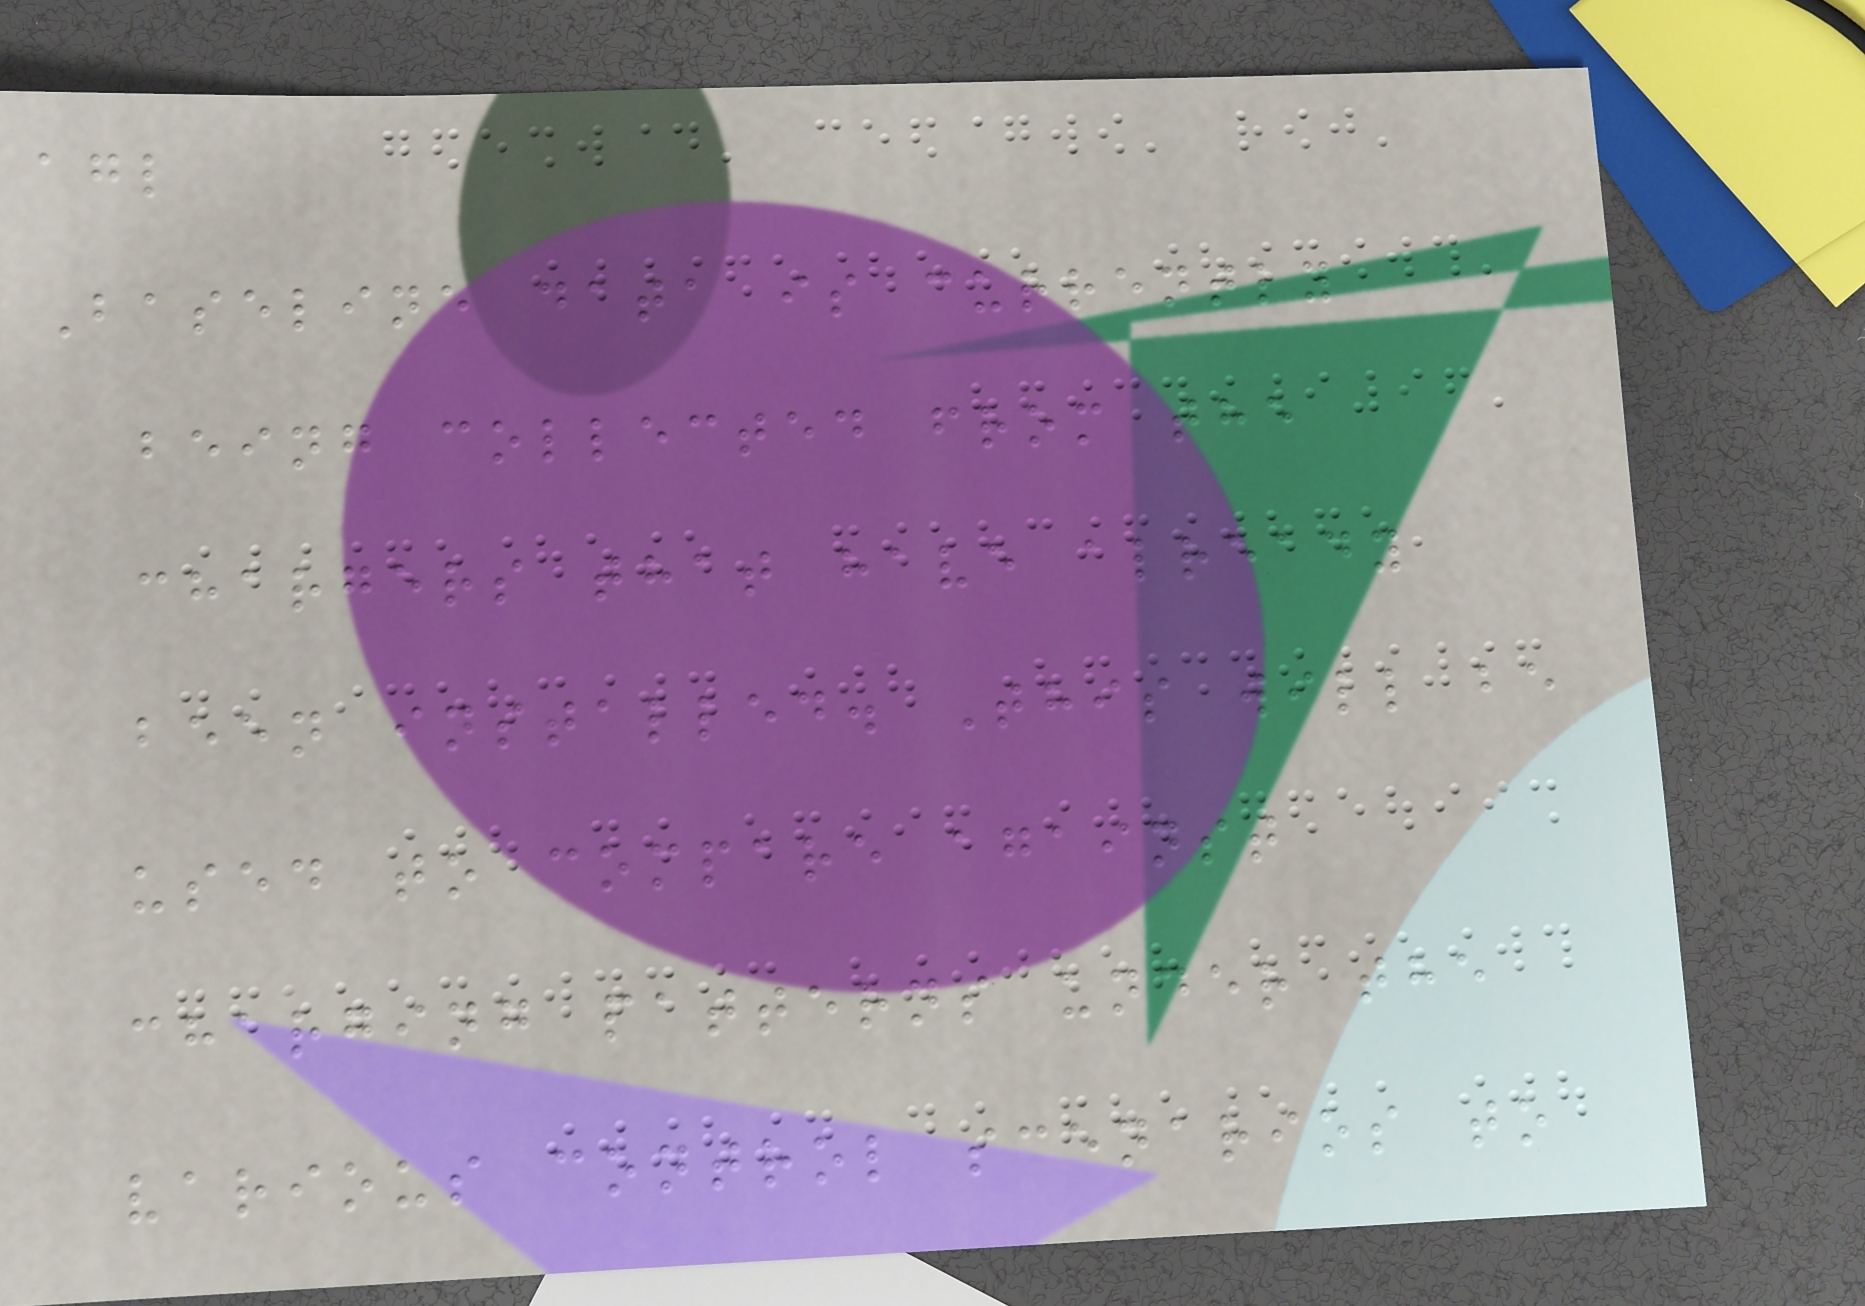agl
Baseline data is currently
being collected from the
chargers that have already
been installed. This will be
used to compare against
charging patterns under the
various control scenarios to
